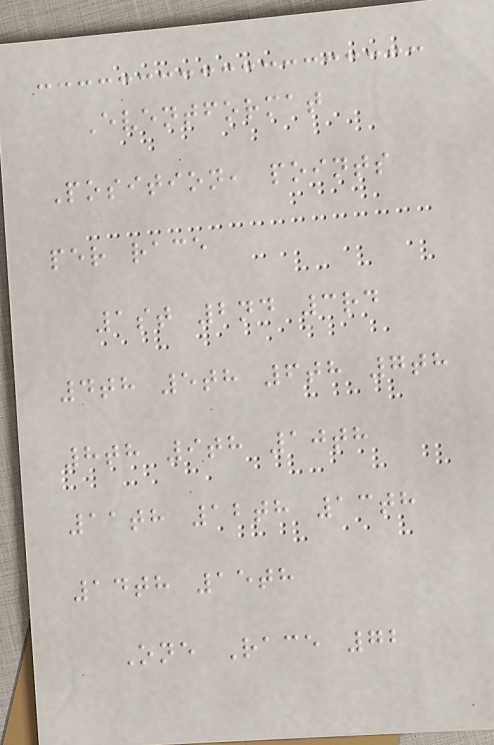Eventformat
Position, points
per race
1st 2nd 3rd
4th 5th 6th 7th
8th 9th 10th
11th 12th 13th
14th 15th
One Race 72
